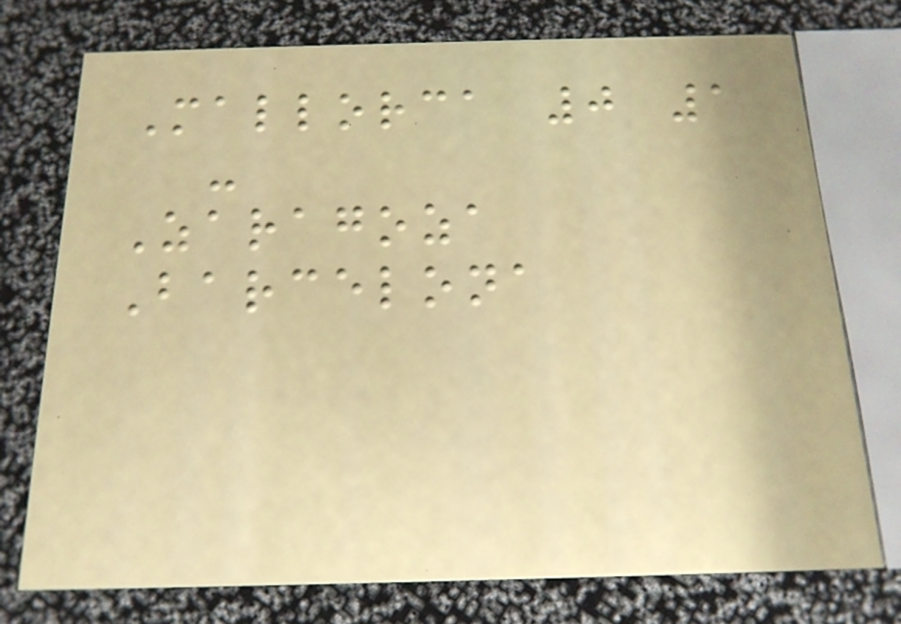Mallorca 0 1
-
Zaragoza
Barcelona
